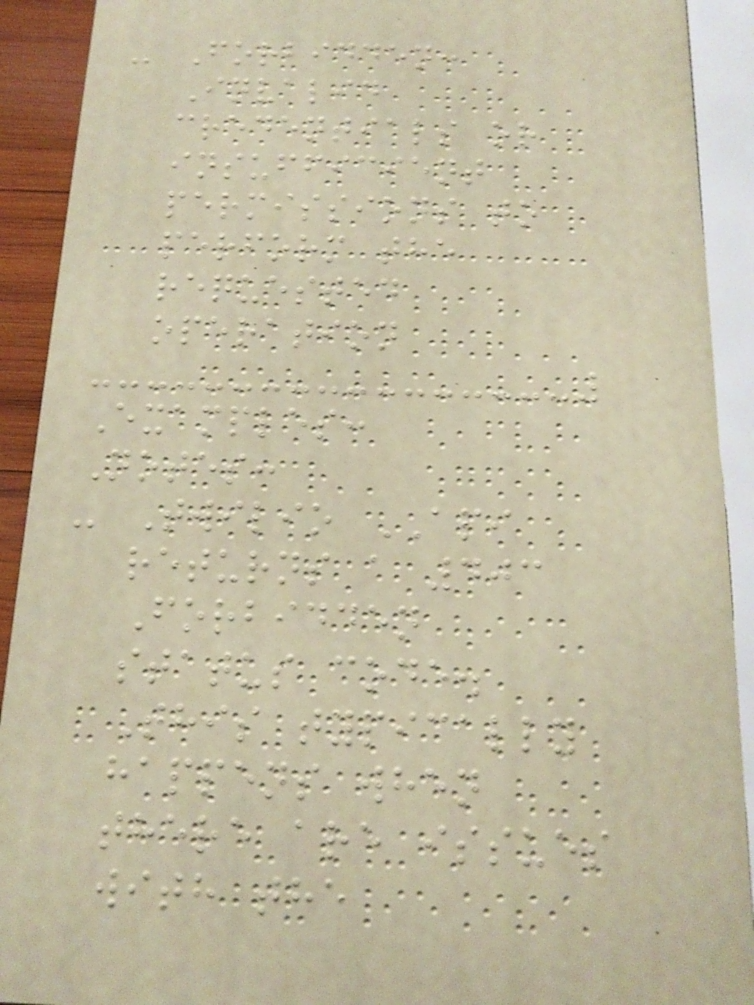- Forbidden:
Invalid
credentials or
insufficient
permissions to
perform the
requested
operation
Examples:
Notes:
- Twilio API
returns a 403
Forbidden
status code.
This typically
happens when
there are issues
with the
